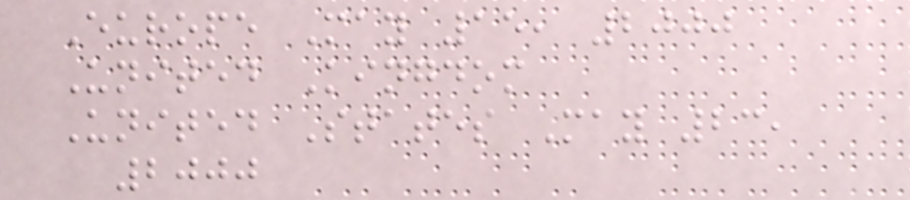Europe May 15, 2000
United Kingdom
United States May 23,
2000
